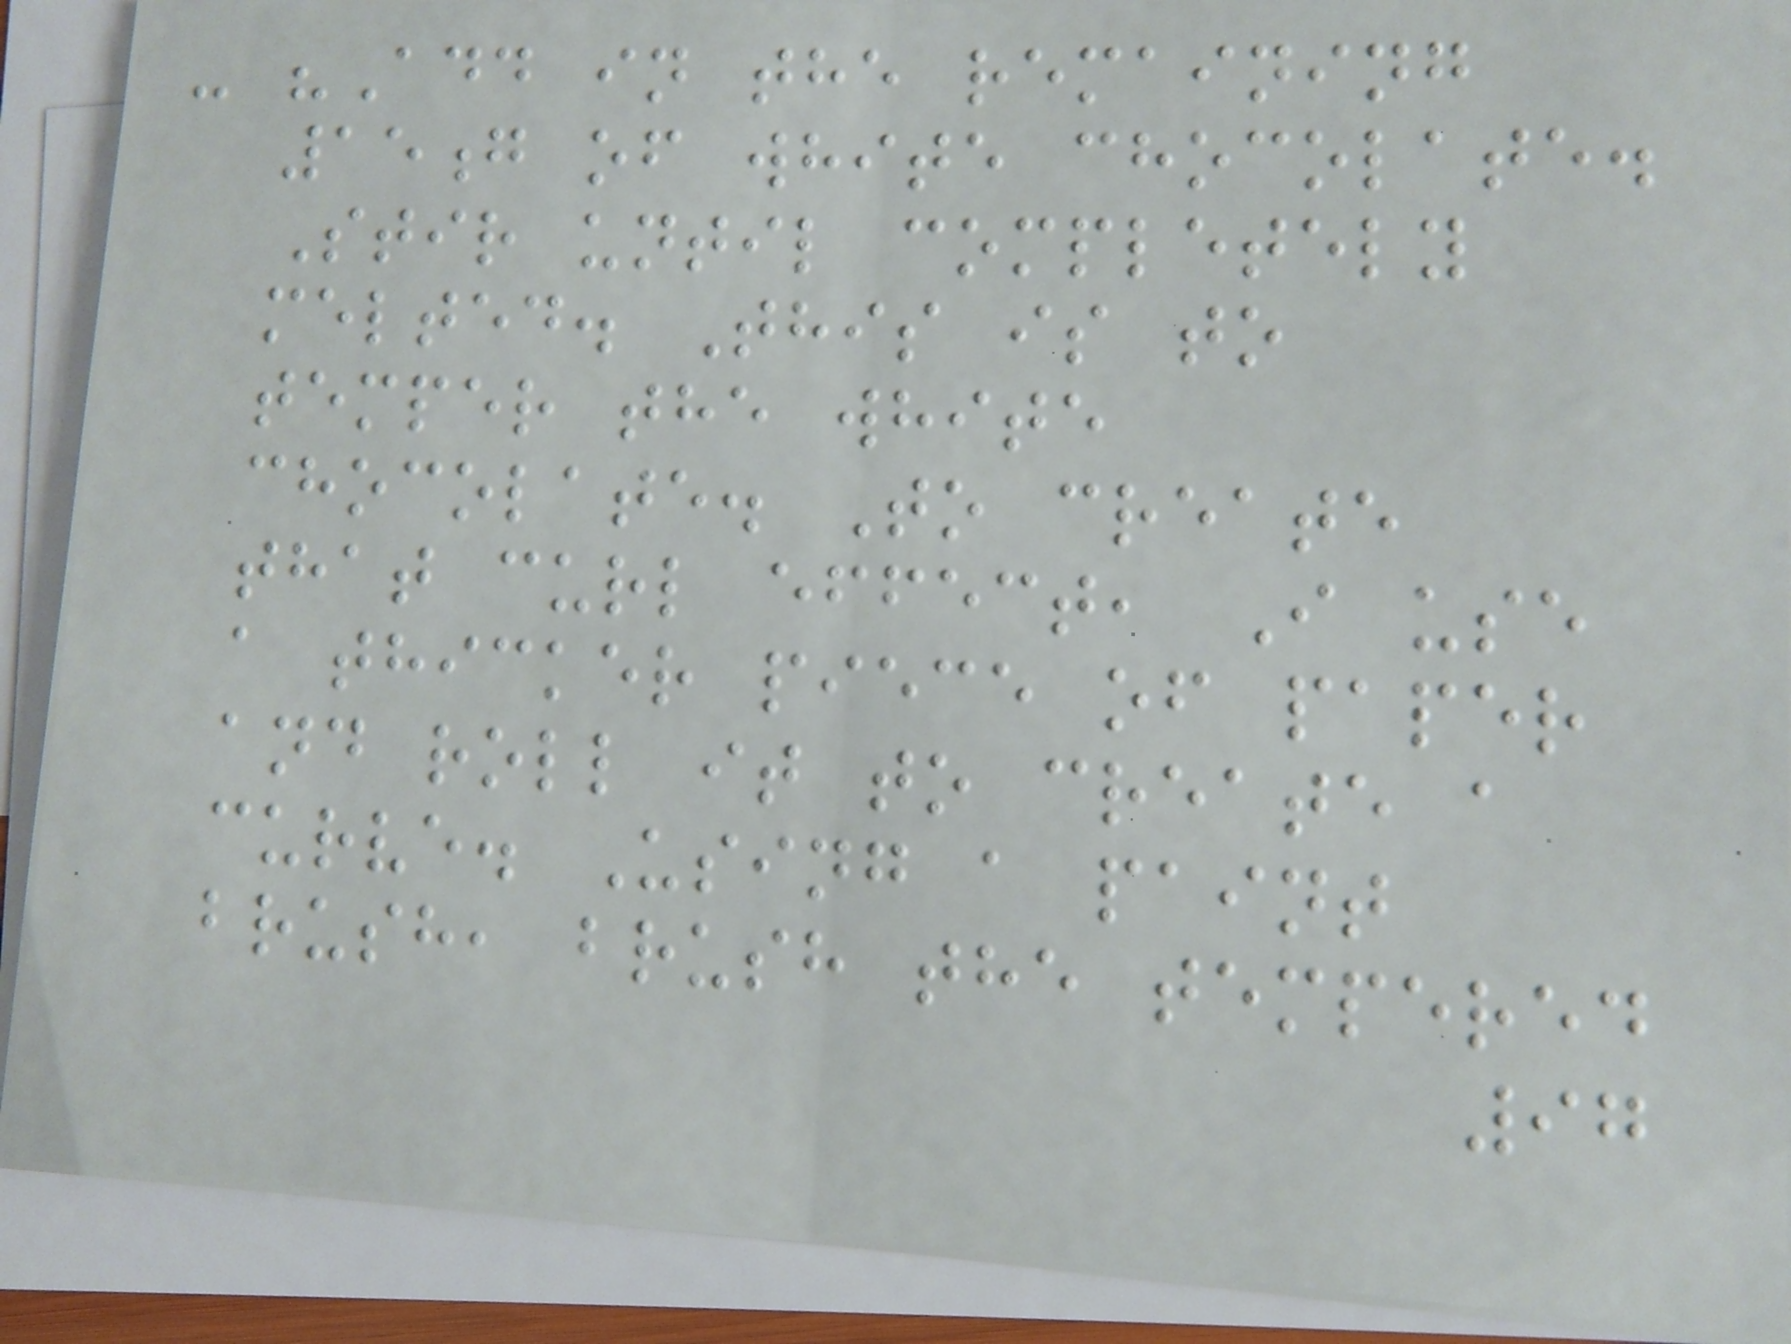- "Add in the remaining
15g of white chocolate.
Stir until completely
melted. This is to
temper the white
chocolate. To create
that curl effect, I use
a thicker piece of paper
and roll it to create a
curve. Using a paint
brush, brush the tempered
97
